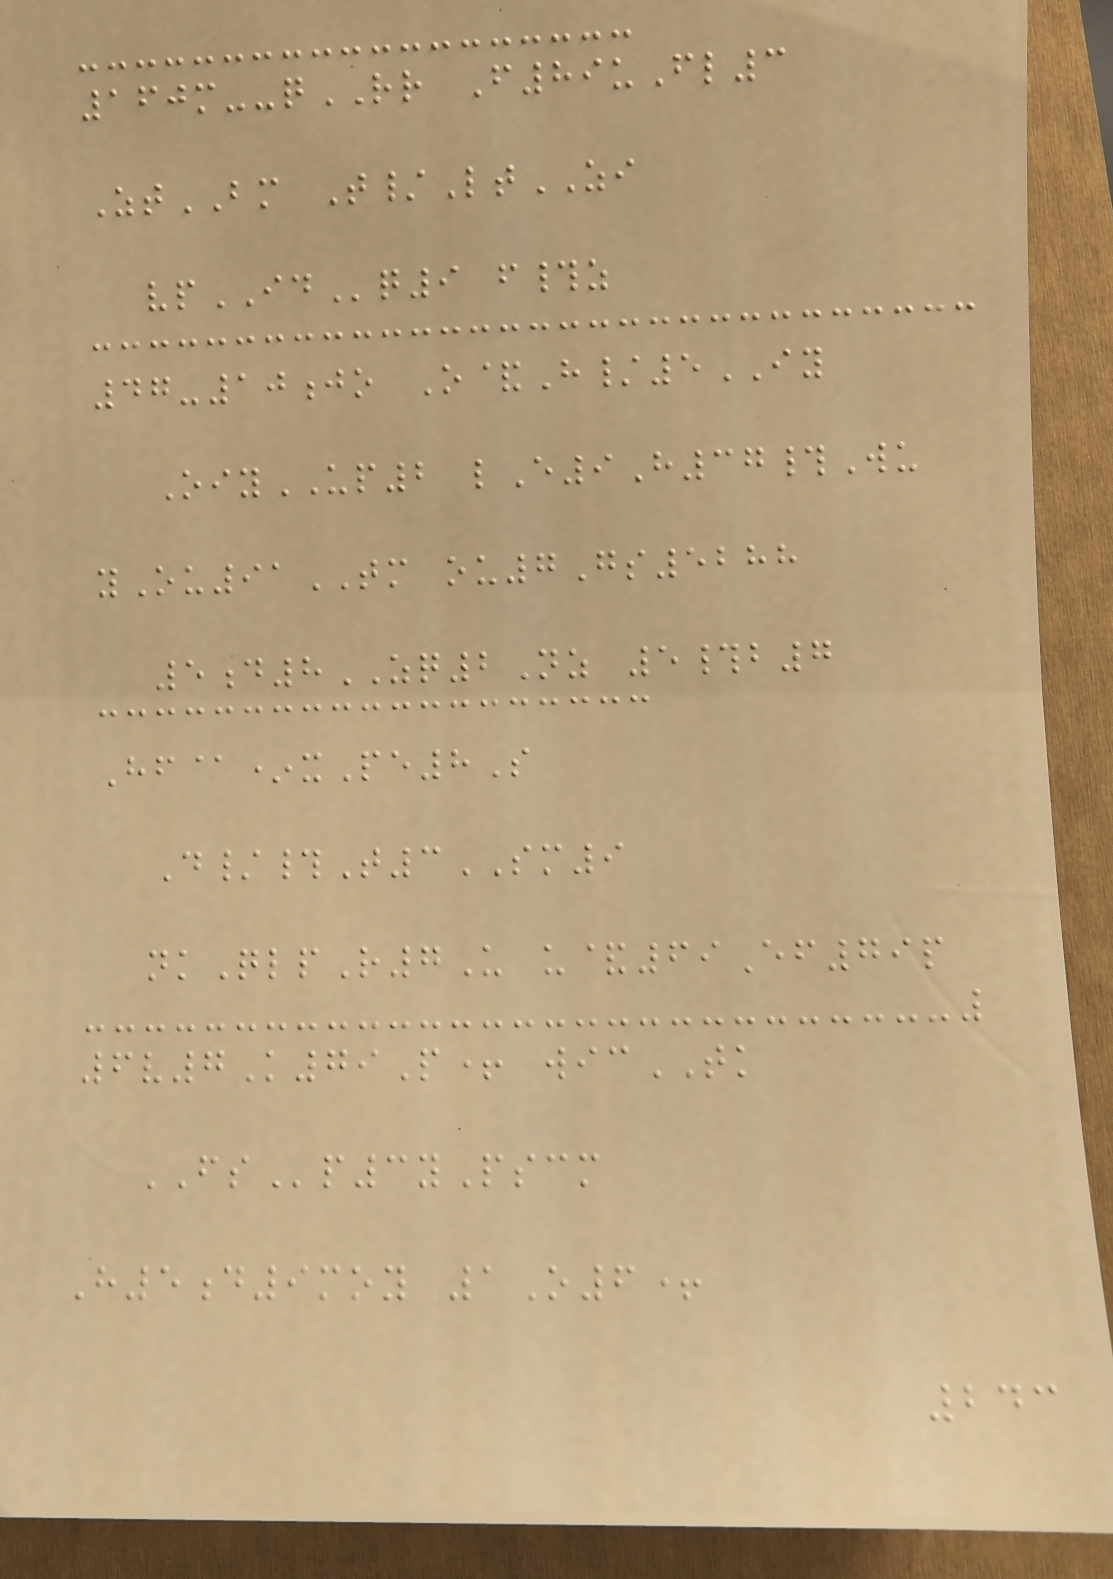160m--qRR F89uFl3
ZtBM T/LtZI
vpIDq9 f#z
47-10jo O&H/5IY
OiyUP2 lE9H37#Wu
yOu91TM ou7Gs5288
5d8ZQ2Nz 5#b7
Hf@*xPe8S
D/#T3SM9
nkQlpR7U u&69Ef79p
6v7K79P+ wicTK
FSp3yPscm
H5d9moy 1O6+
243
